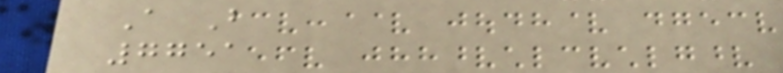A B
7751
